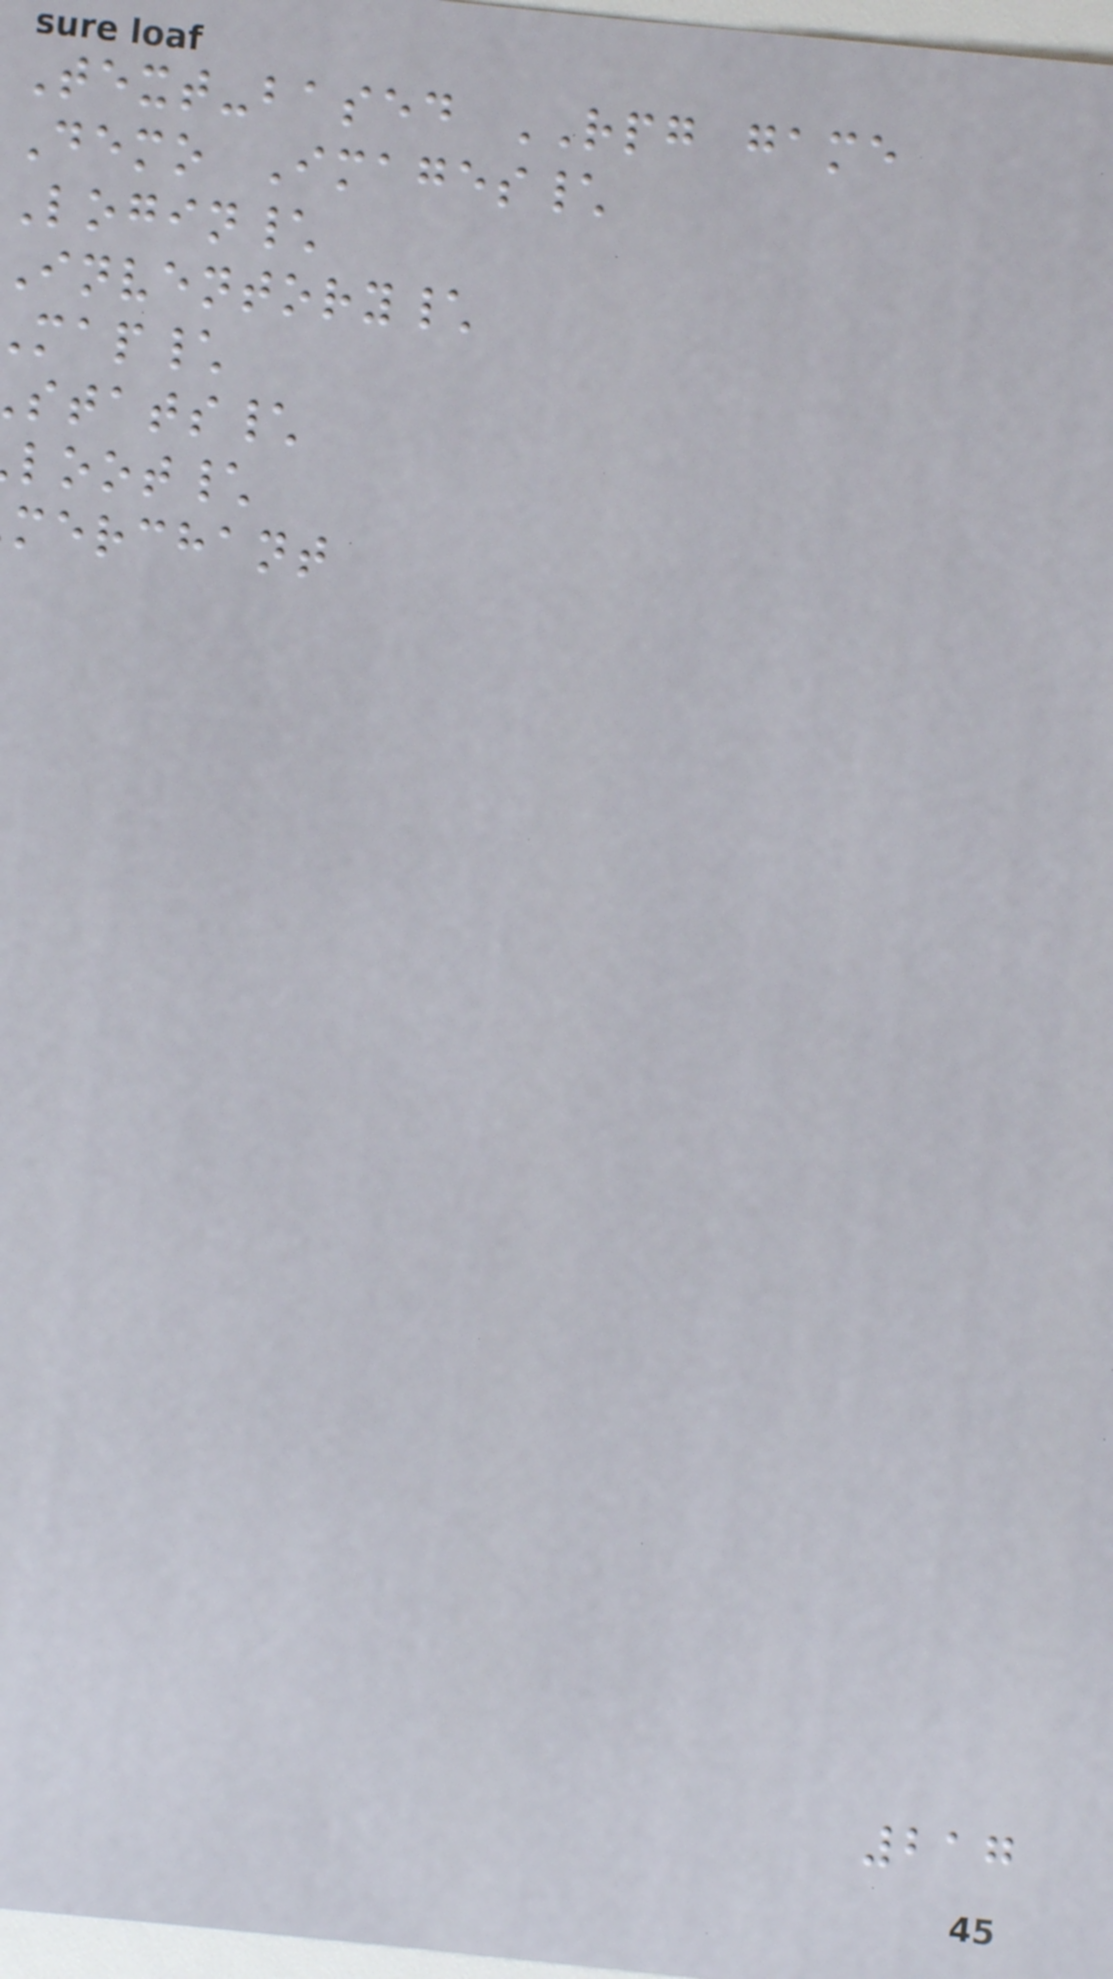Text-based RPG game
Demo Images\
Login\
inventory\
map\
stats\
loot\
merchant
217
